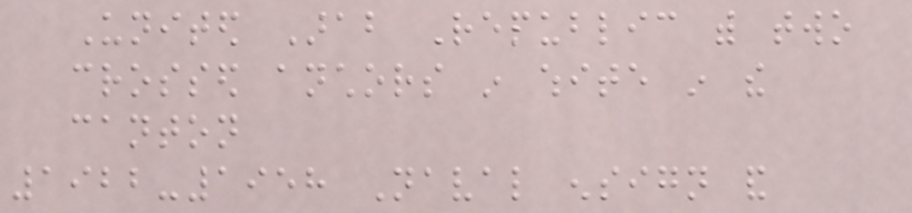United Arab Republic with two
crossed anchors in white in the
canton
1922-1958 Naval ensign and
